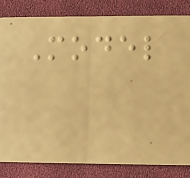Model
